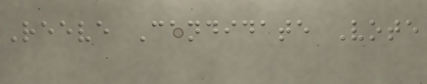Reeve Candidate Vote
